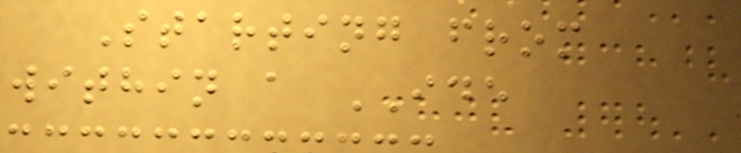Starting from
within a IDE
